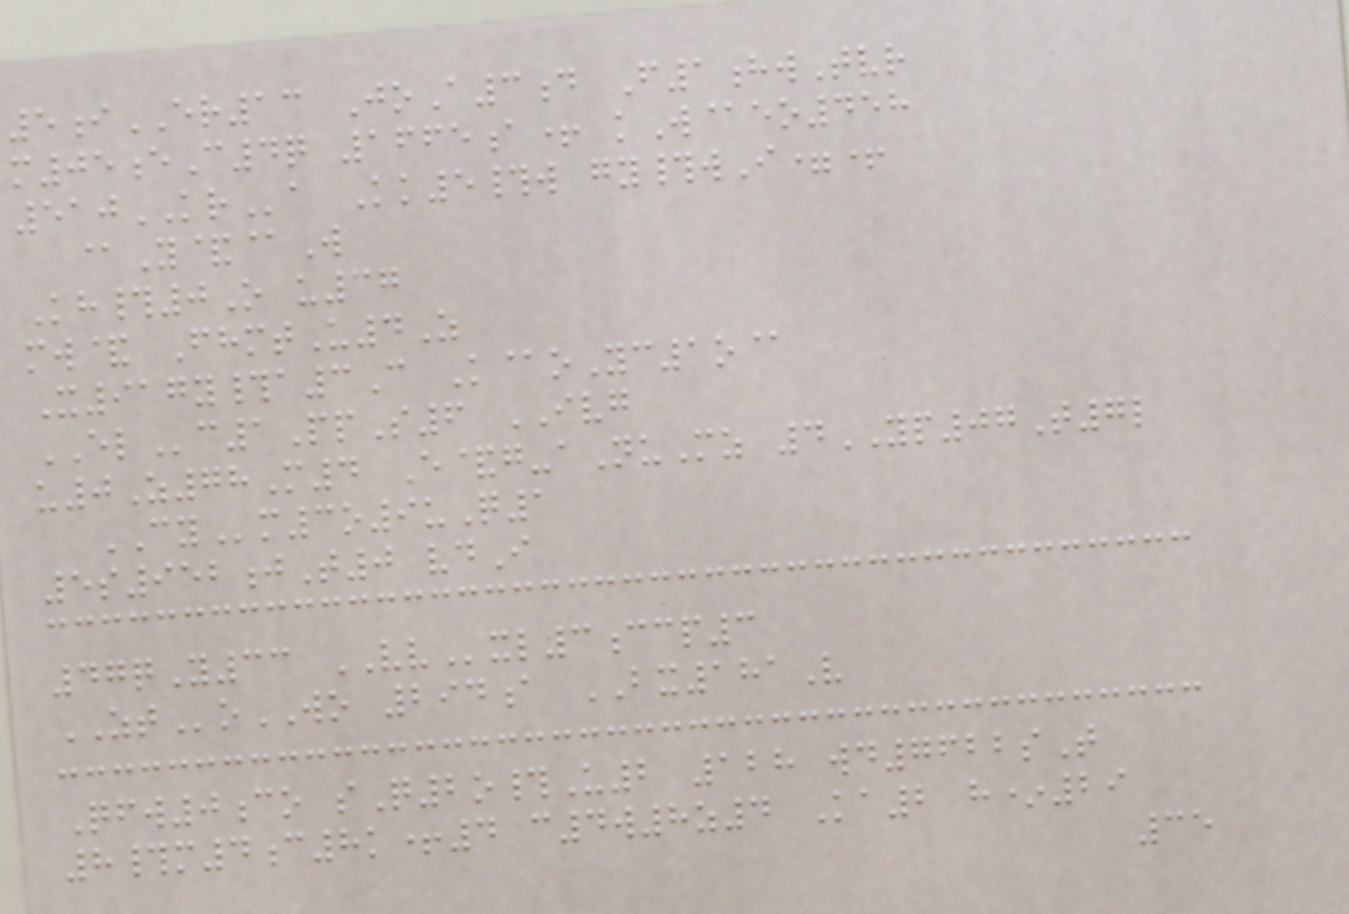5iER13 JoA3d F1hwTvr
m05eC4q 1665a+ kW@eo458
510KRa Kk5#w gy#wI=+
@Y&@W
Kh#0O u37
mw& FhmtU4Z
X917y#a3C K@oYc1o@
ELc1PpS6 IVG
u0Z78M4 E&g-aNuMz 4YP07T7l
CYm3o9uQ1
5s952jT0 vdI
47qY33 VVxl3ccp3
ZToWO 294a BX181V
Qfw0co sQ2o#U2 128 wd7622sT
8#m4c8k+4 c4w8z4 Ka2 h*29
35
